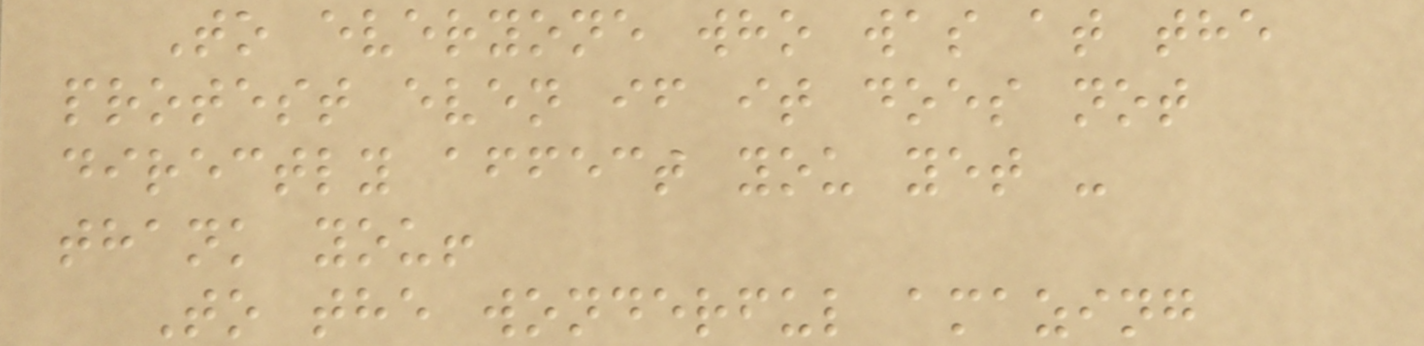To everyone who was at the
protest even if it does not
directly affect you yet -
thank you!
To the wonderful amazing
